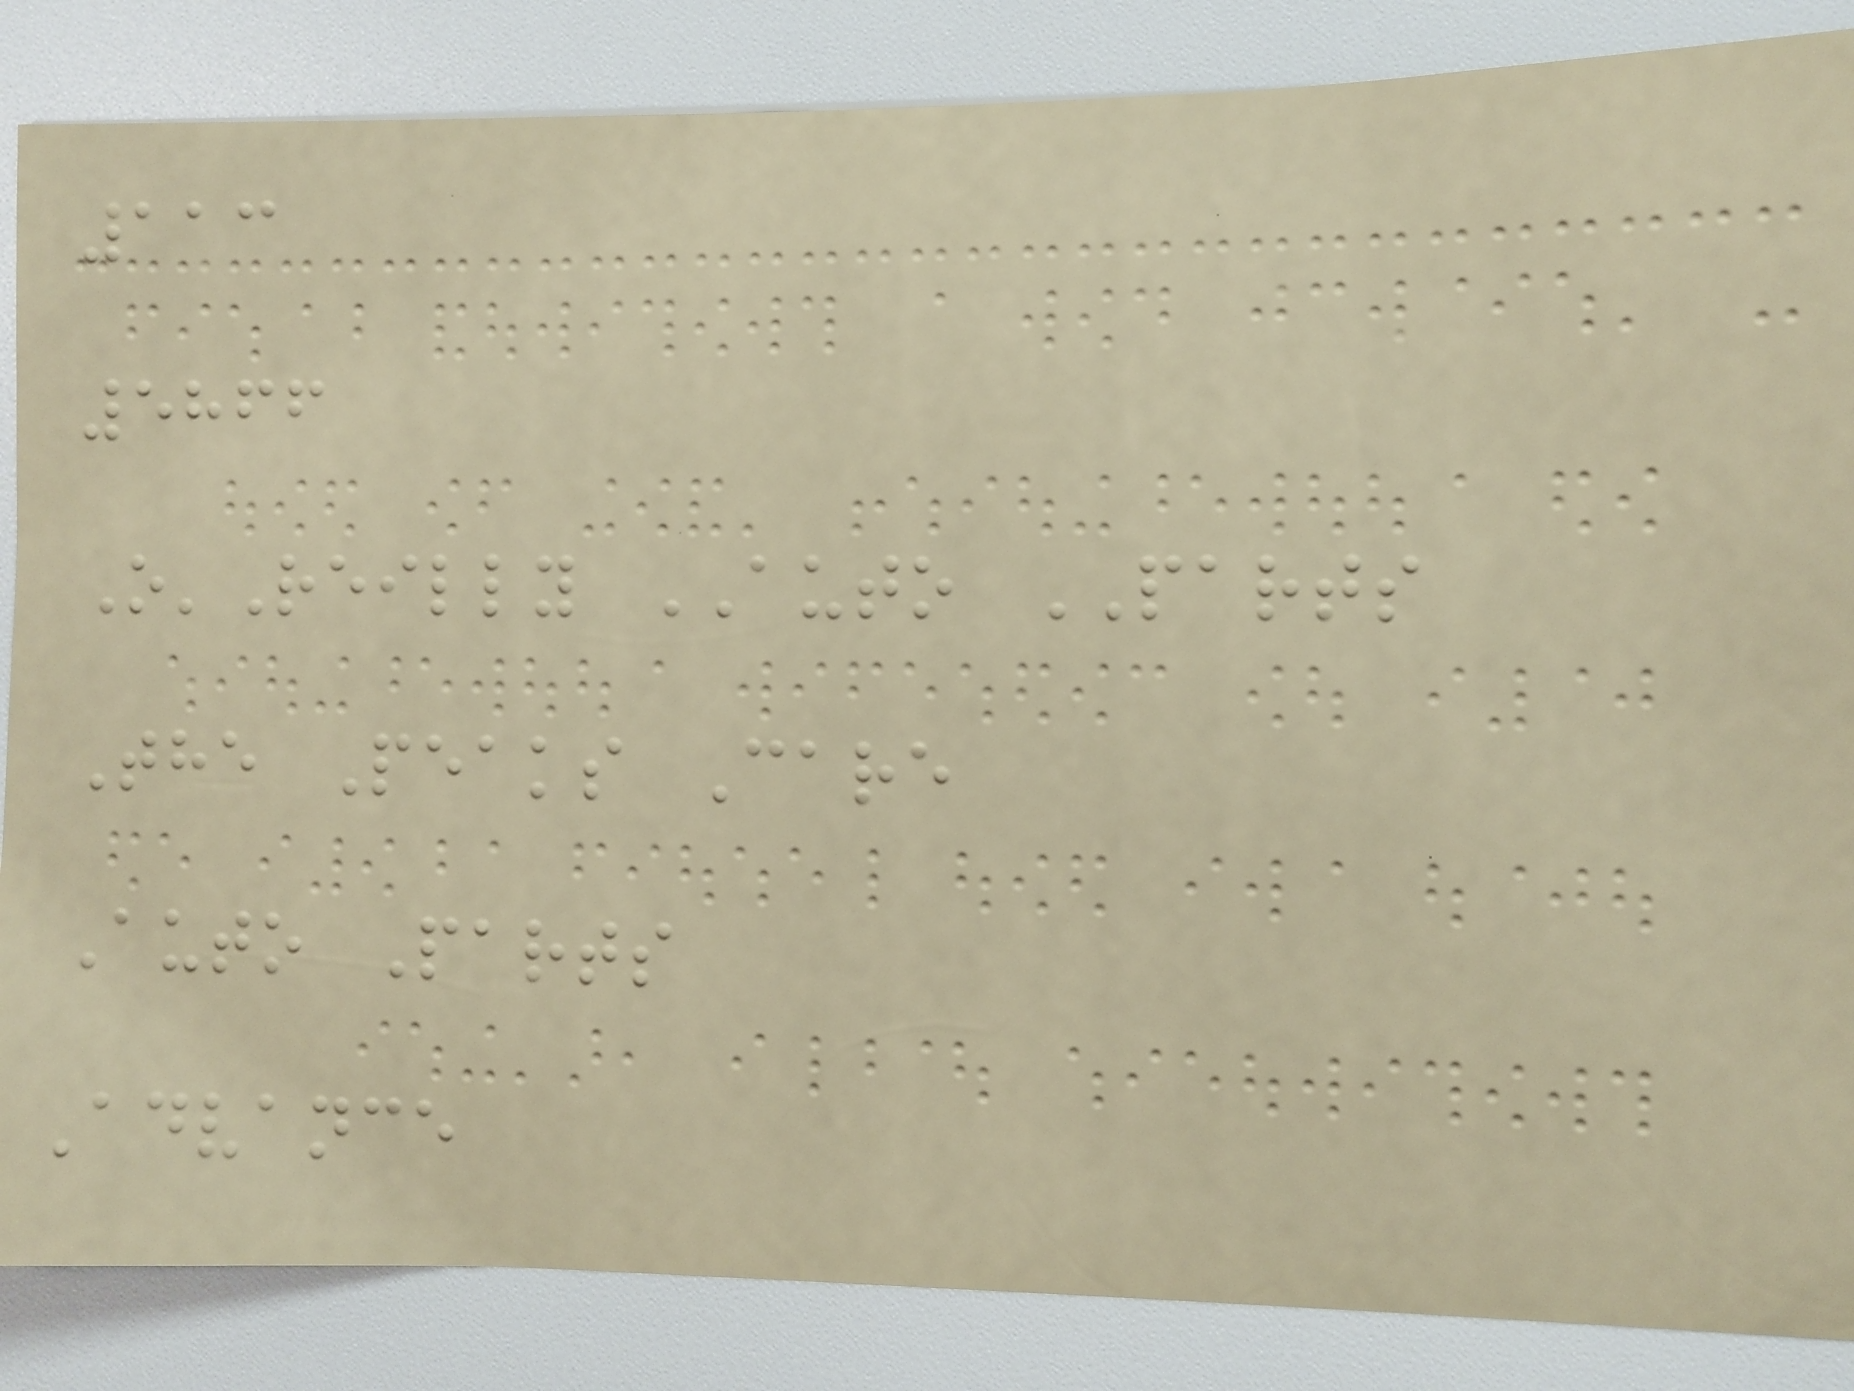113
5866
O'Reilly AUTO PARTS
The Peaks Care
Auto Parts
Advance
